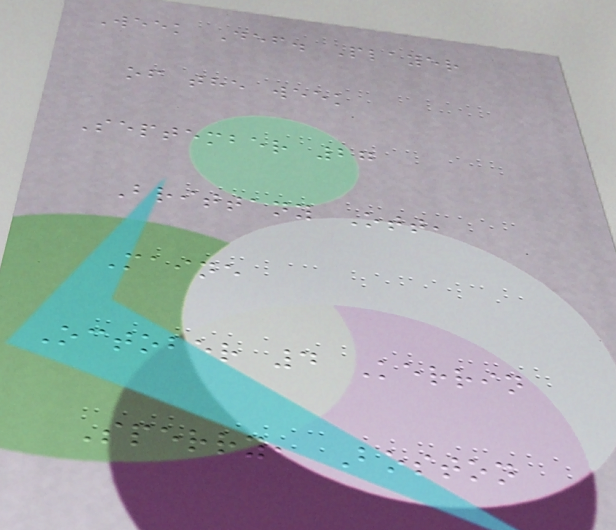Week Def. Player
of the week
September 27
Brittany Ott,
Maine
October 4 Kerrin
Sperry, Boston
